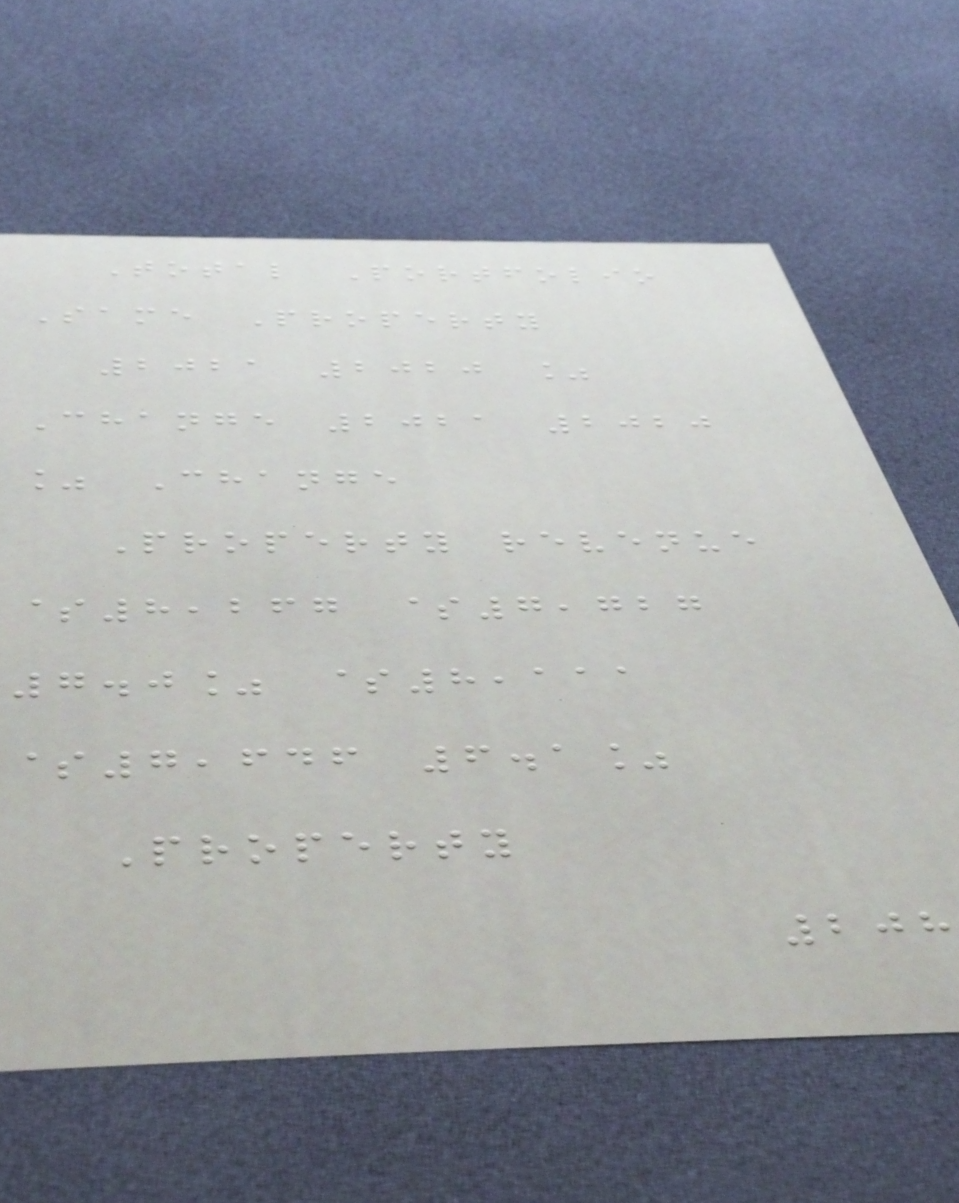Total Portfolio
Same Property
2021 2020 %
Change 2021 2020
% Change
Property revenue
$8,267 $7,727
7.0% $8,111
$7,646 6.1%
Property
208
